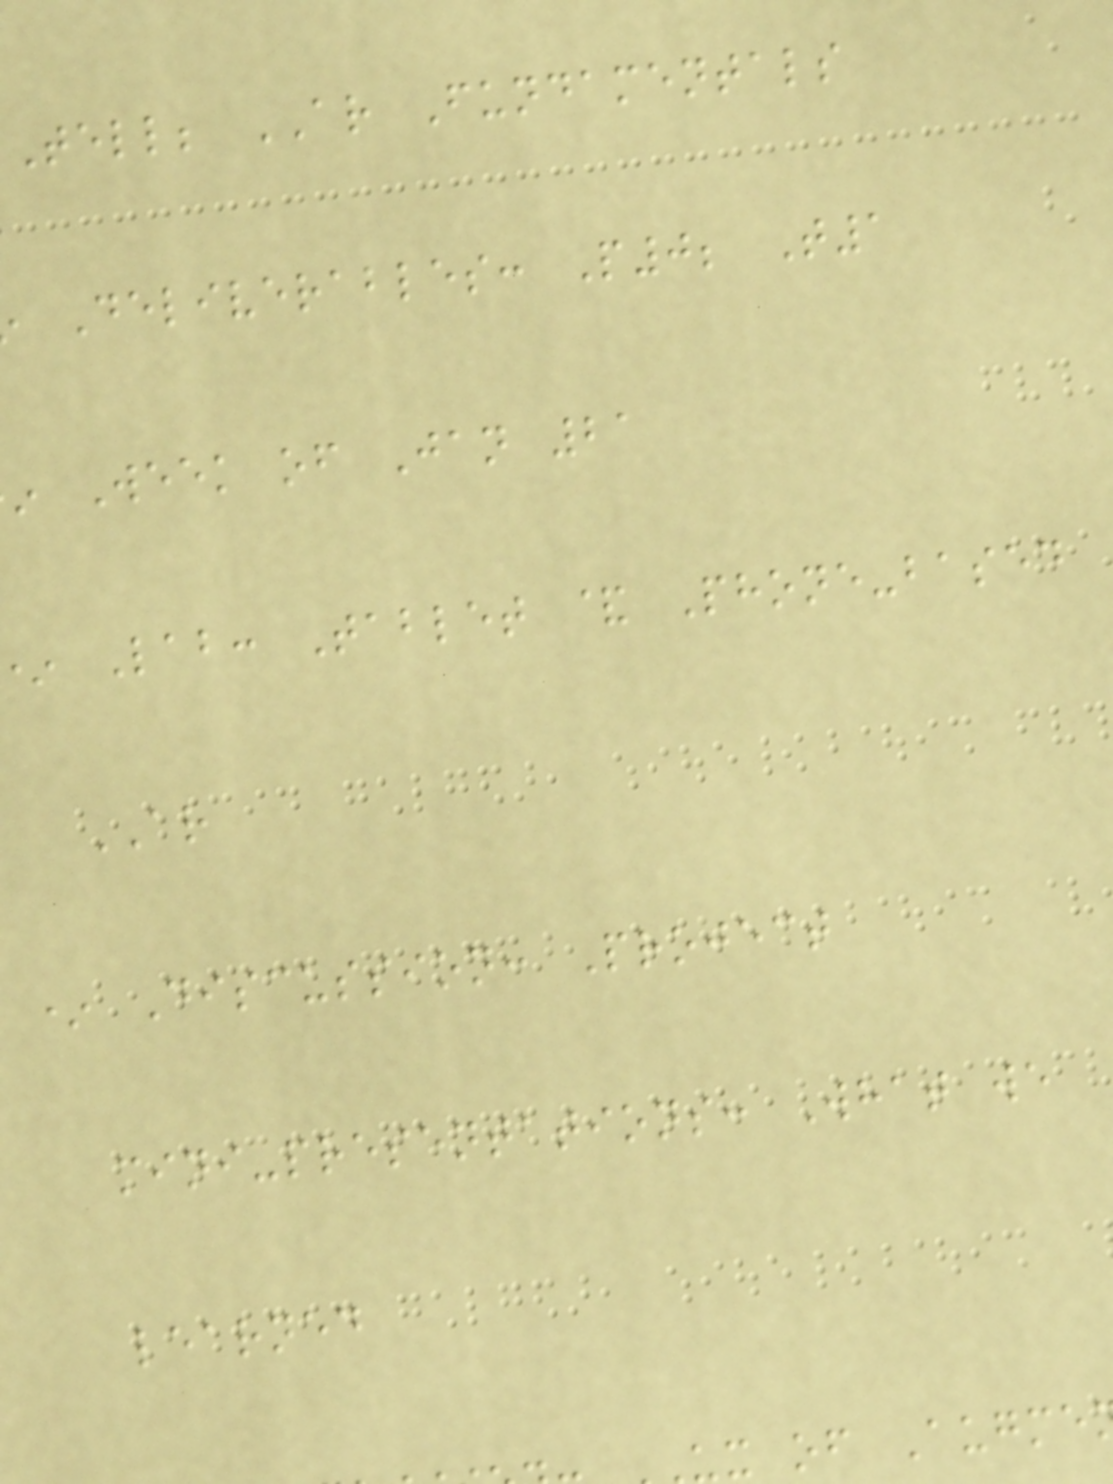Tell; AR Fundamentals
Deliverables: P0; T1
Week of Jan 21
Lab: Tablet & Phone-based
AR
* Discussion: Project
mini-presentations: What we
learned
ux of Augme
